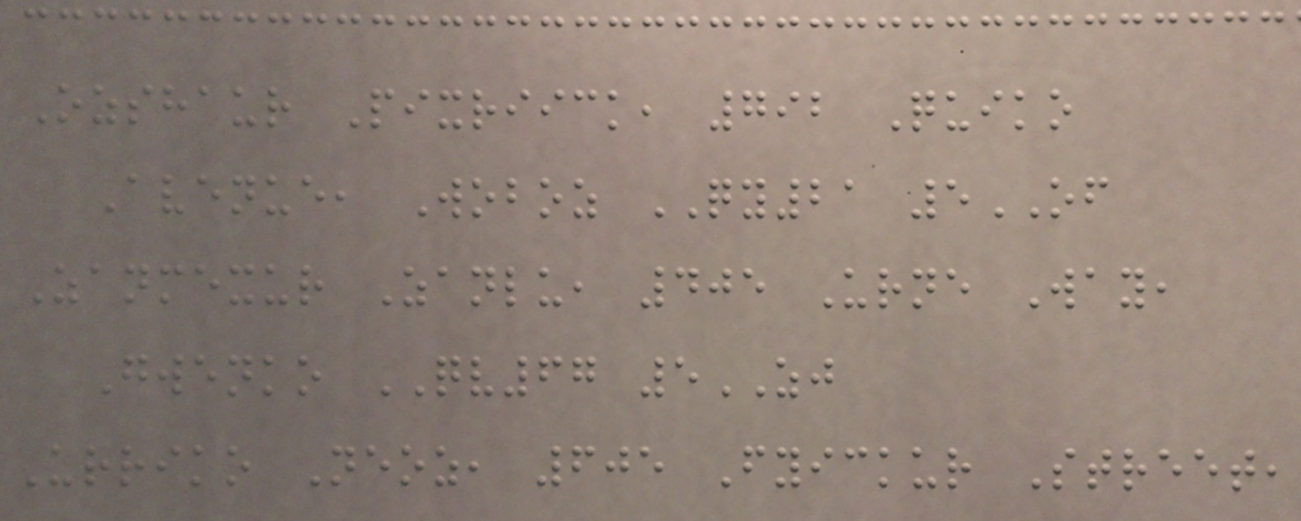Ozshaur Pixriick, 792 Quiko
Avenue, Woboz QY21 5OF
Zanmexur Zanlu, 405 Urne Way,
Gwenko QV67 5ZJ
Urriko Neoz, 605 Fyickur Street,
